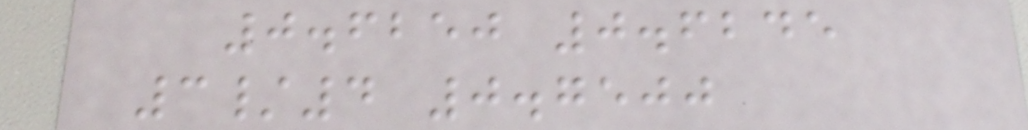0.6250 0.6245
3/4 0.7500
